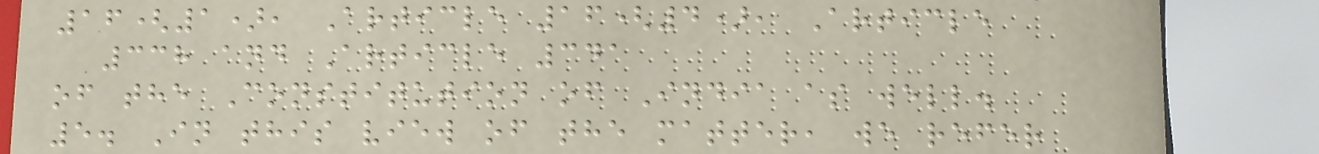16(1), Article 16(4), Article
338 and Article 341
of the Constitution of India as well.
5. In this view of the matter, we refer
